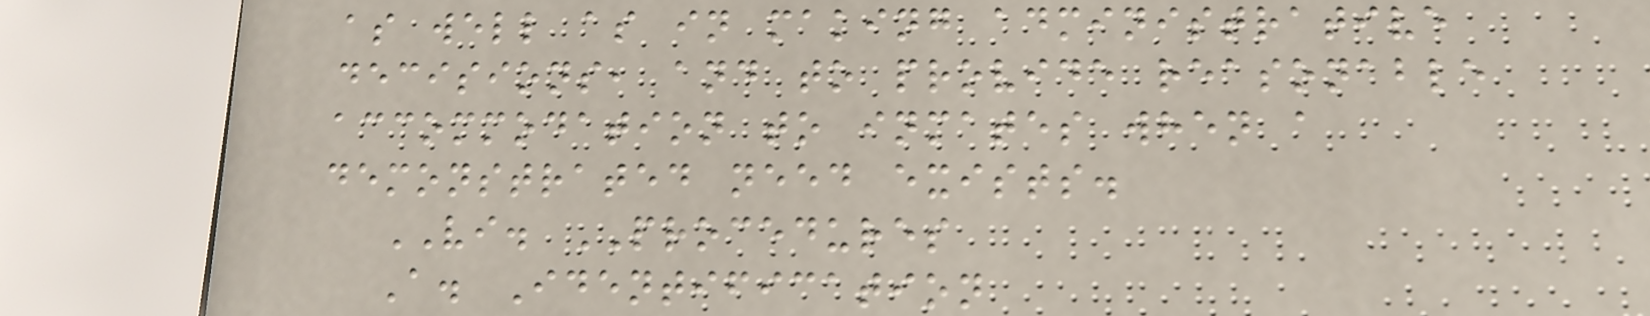as well as in making administrative
decisions, and to provide reasonable
accommodation to inmates when a
demonstrated need exists.
VI. PROCEDURES
A. Identification
